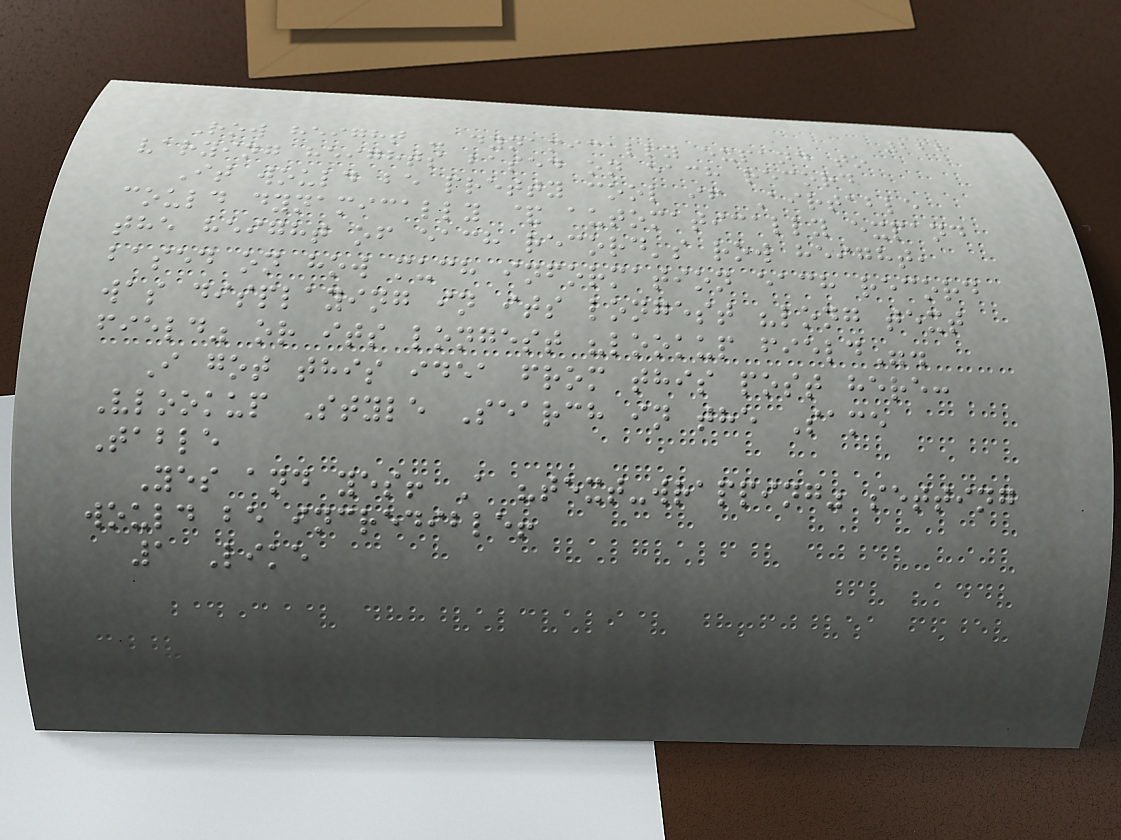222
Row height - dynamically expand to
varying heights based on each record
It would be pretty cool if Airtable
could dynamically & automatically expand
the height of each record's row height,
based on how much information each record
was displaying in its longest "long text
field" or its longest "lookup field".
I got this idea from this post here:
Vlookup Style Search in the Same
Table
Yes and yes! A "text-wrapping" setting
would be incredible!
1 Like
